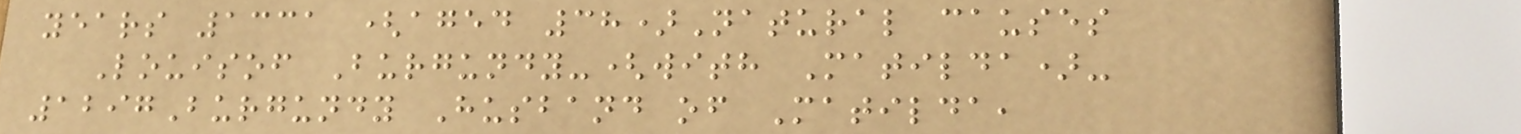years 1331 (aged 38)Natural causes
Louisof Burgundy-(with Matilda)-
1297Burgundy Husband of Matilda,
